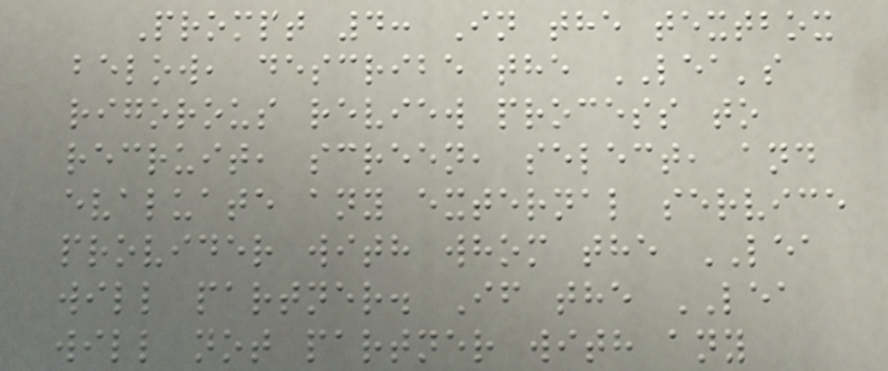Prompt 4: In the textbox
below, describe the LEA's
rigorous review process to
recruit, screen, select, and
evaluate any external service
provider with whom the LEA
will partner. If the LEA
will not partner with any
